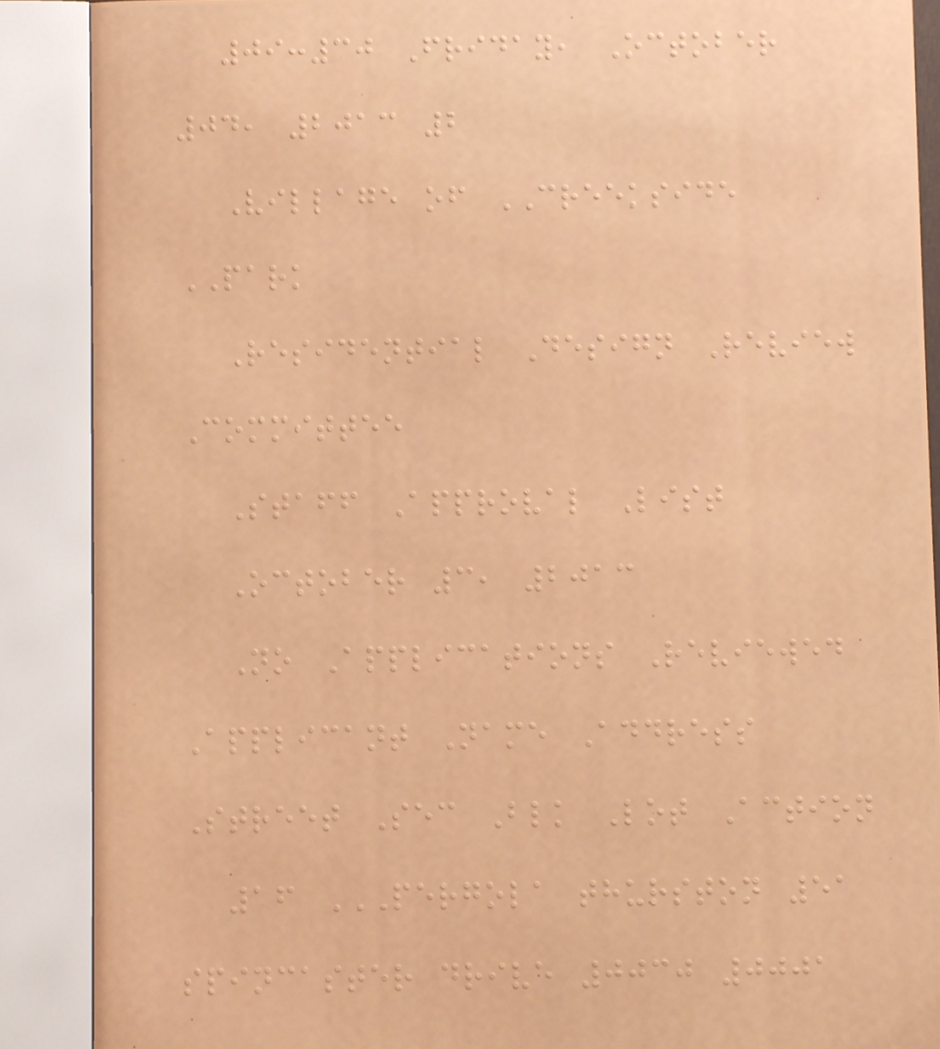09:30 Friday, October
04, 2013 2
Village of CREEKSIDE
PARK
Residential Design Review
Committee
Staff Approval List
October 3, 2013
No Applications Reviewed
Applicant Name Address
Street Sec Blk Lot Action
16 PERGOLA THURSTON 51
SPINCASTER DRIVE 0030 0001
